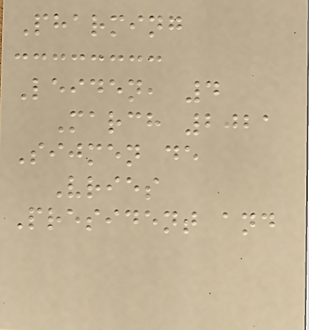Pharming
Leiden, 4
March 2021
Sijmen de
Vries
President and
